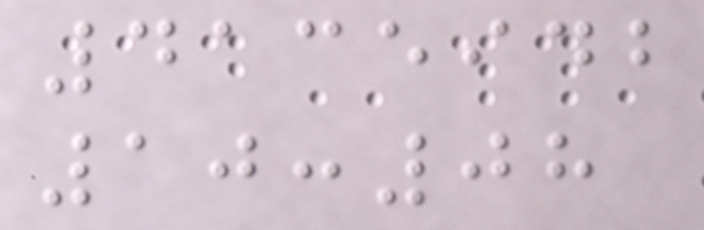4135942
10:08
